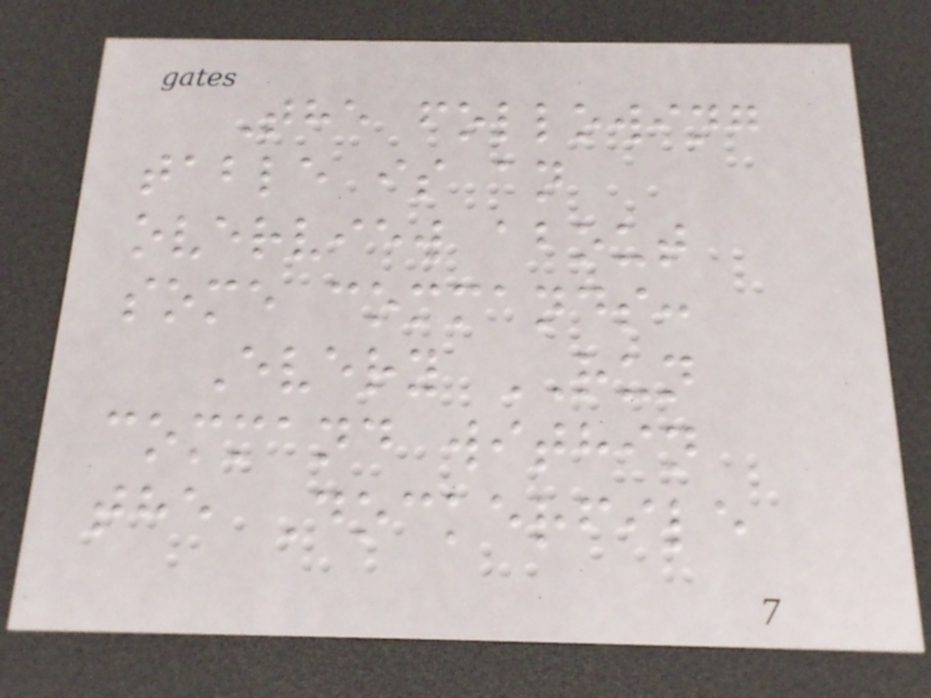The following
table is an
overview about
some commands:
Every RUN
command within
the Dockerfile
